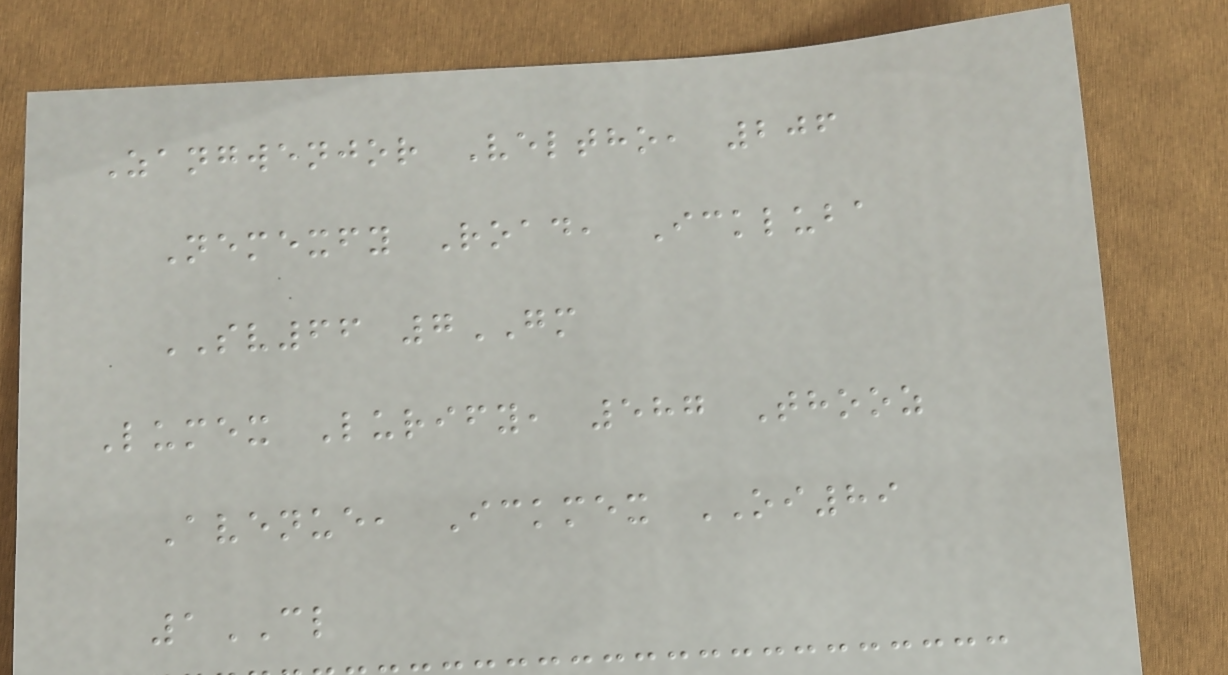Zangwenjor Veltho, 206
Nemexfy Road, Ickluba
SV66 7GM
Lumex Lurify, 587 Thooz
Avenue, Ickmex OI89
1CL
